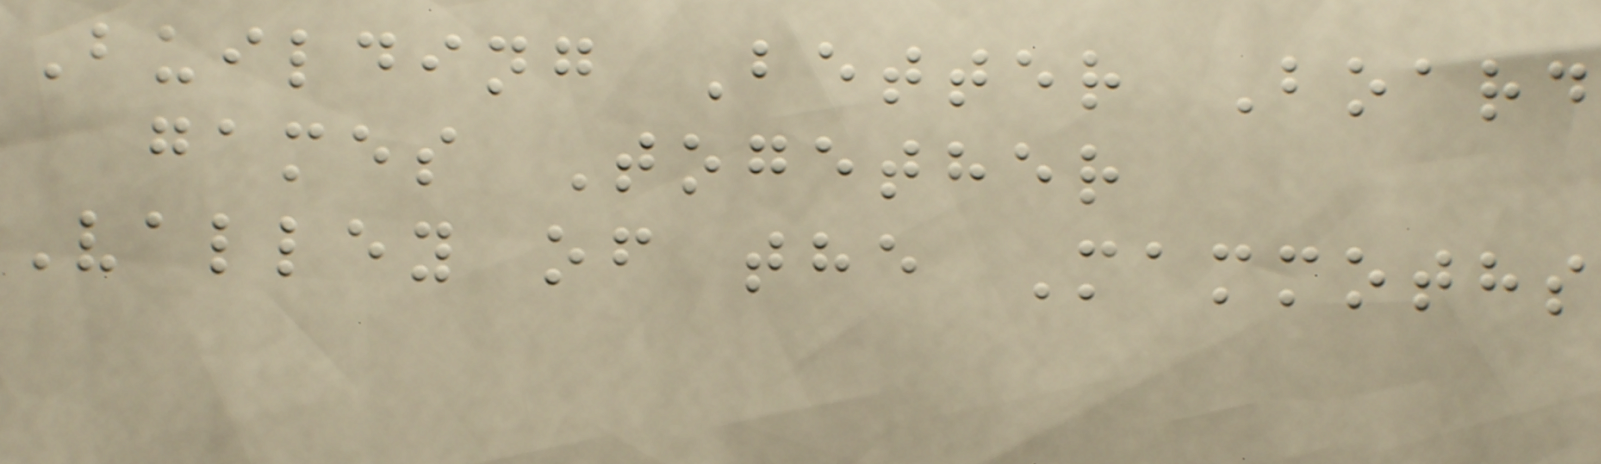Building Better Board
games Together
Valley of the Mammoths
